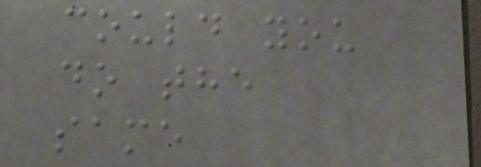could you
do the
same
